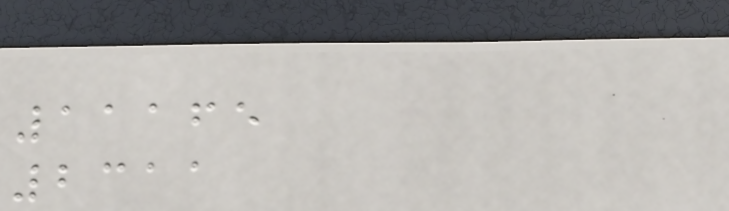11165
2311
